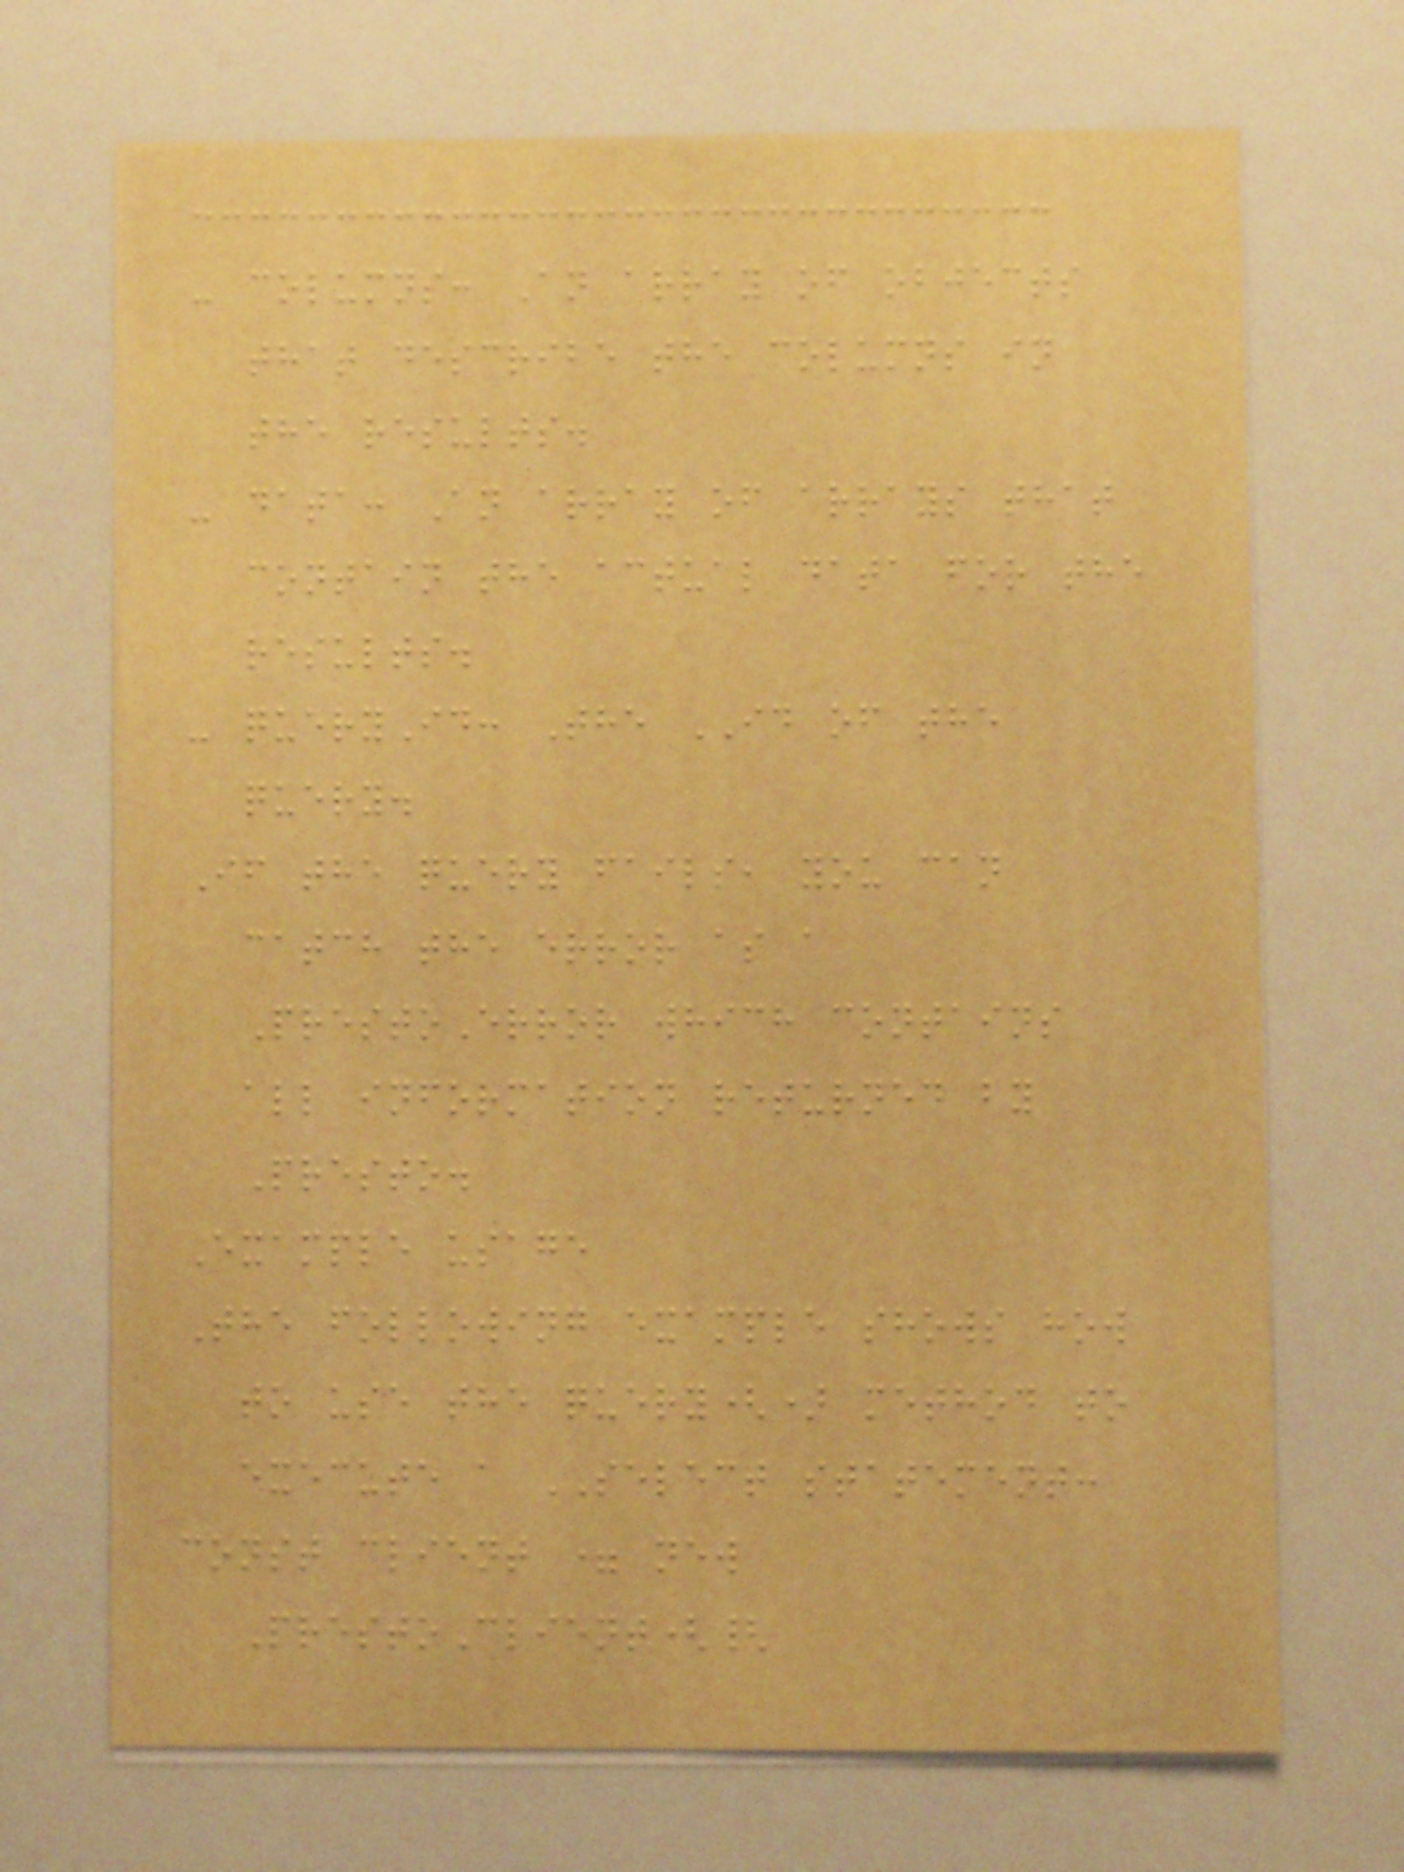- columns: An array of objects
that describe the columns in
the results.
- data: An array of arrays that
contain the actual data for the
results.
- queryId: The ID of the
query.
If the query fails, you can
catch the error as a
PrestoError which contains
all information returned by
Presto.
Example usage
The following example shows how
to use the query() method to
execute a SELECT statement:
const client = new
PrestoClient({
